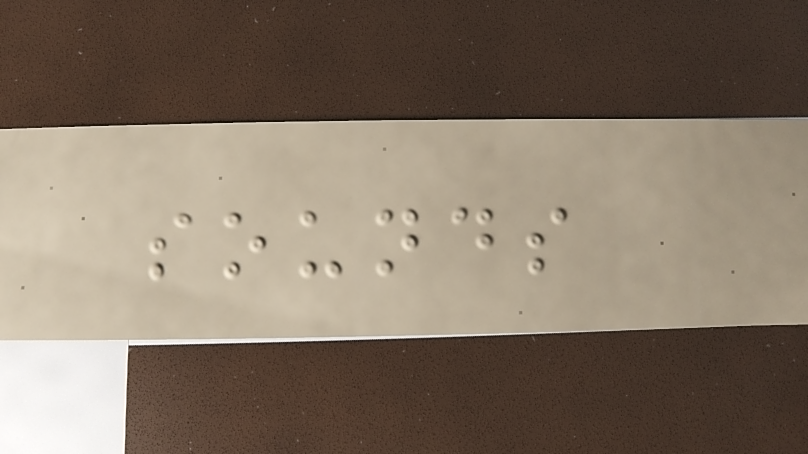sounds
